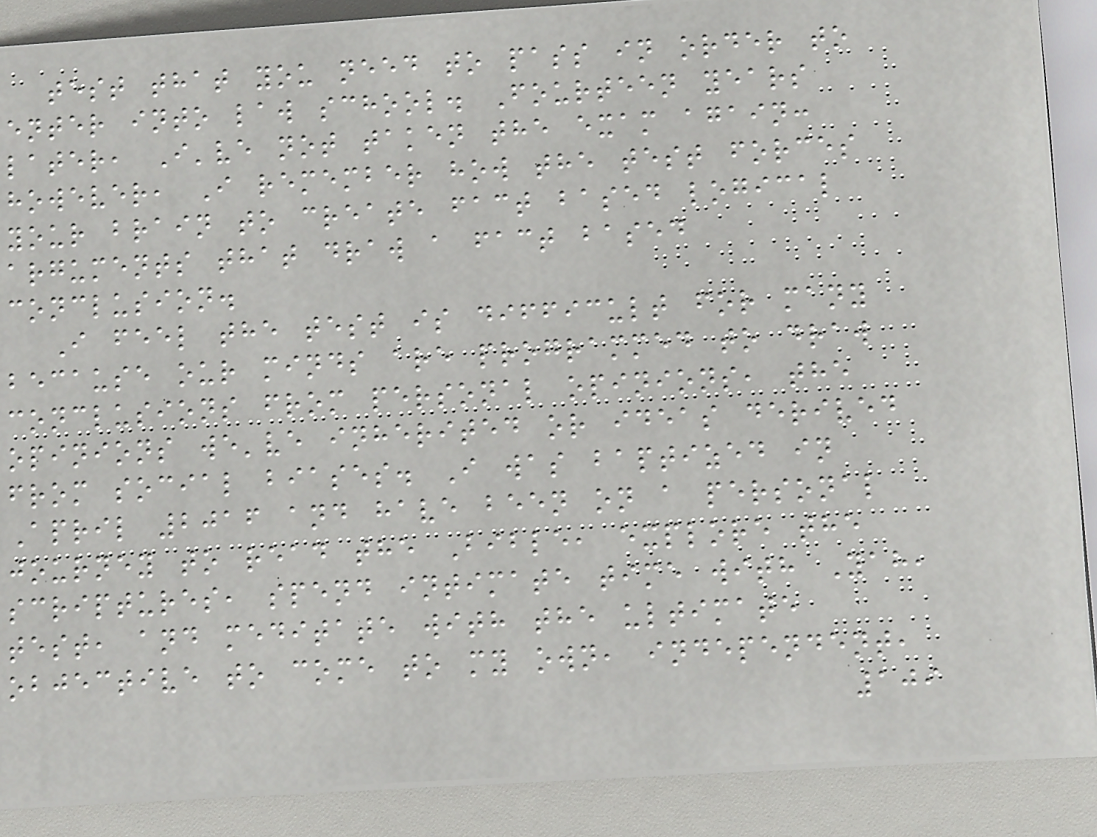test that you need to pass in order to
enter into law school. Fourteen years
later, I've not taken the exam again:
however, I remember how the test forces
your brain to create fact based logical
arguments that draw a fact based
conclusion.
I feel the test is difficult for many
because our minds are programmed to draw
conclusions from personal opinions, the
opinions we've inherited or ideas derived
from social biases. I was baptized in
April 2016 and have been on a personal
journey to read the Bible, explore the
scriptures, spend intimate time with Yah,
test, and meditate with the ultimate
objective to come to my own, independent,
109
